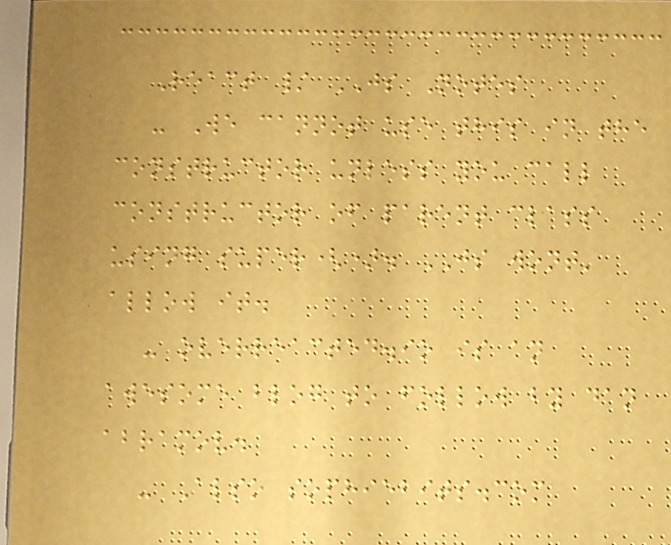React / JS Notes
- We cannot use this in the
constructor unless you call
constructor of parent class
using super(). JS wont'
allow it.
- overreacted.io is an
awesome blog to follow by dan
abramov.
- Also sophiebits.com
